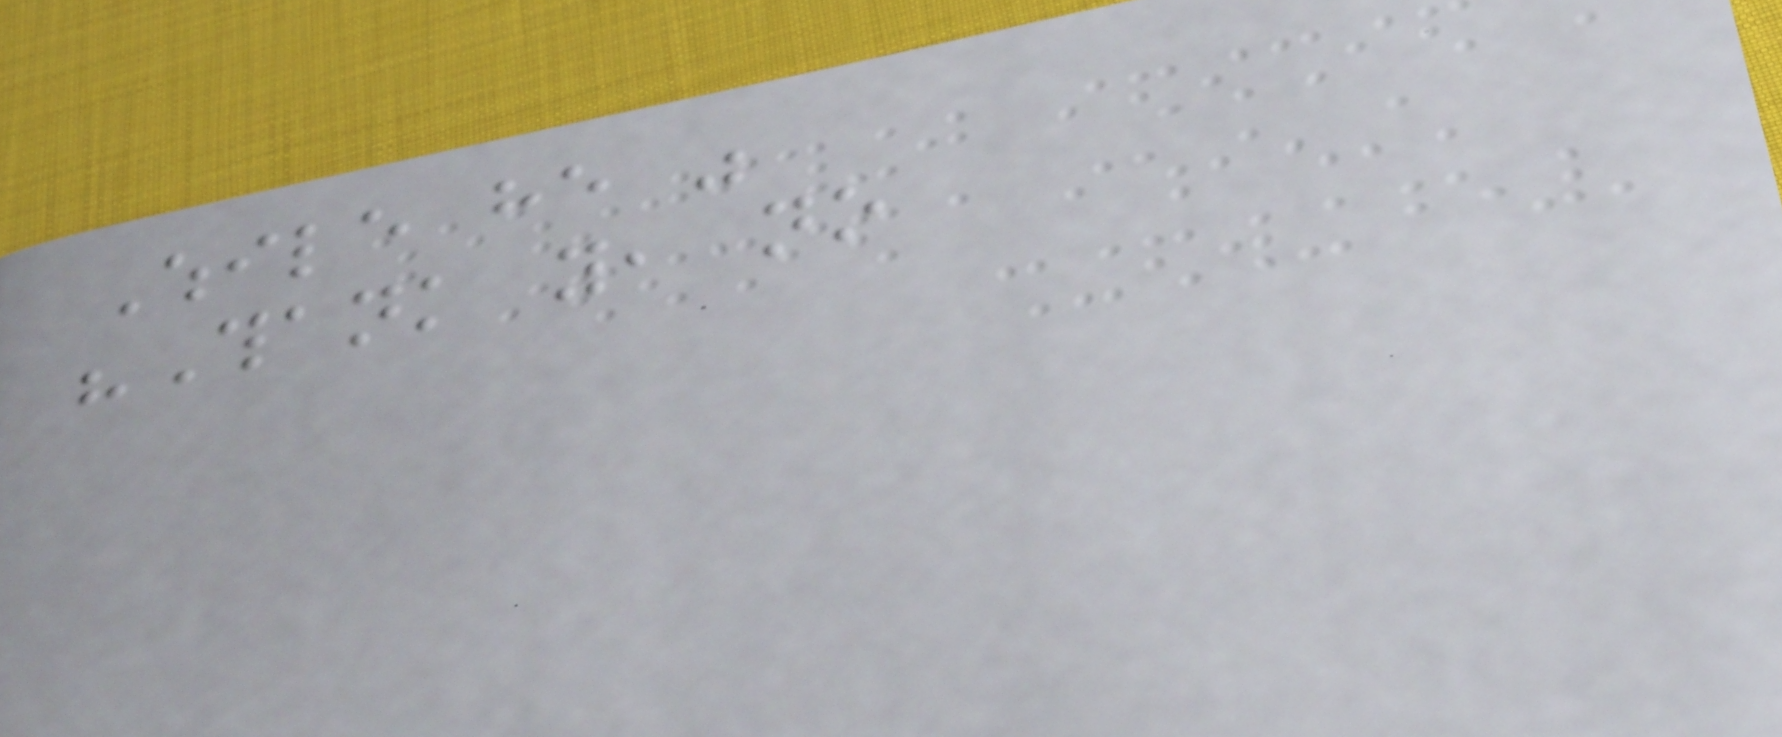While he was
"Thank you, no
